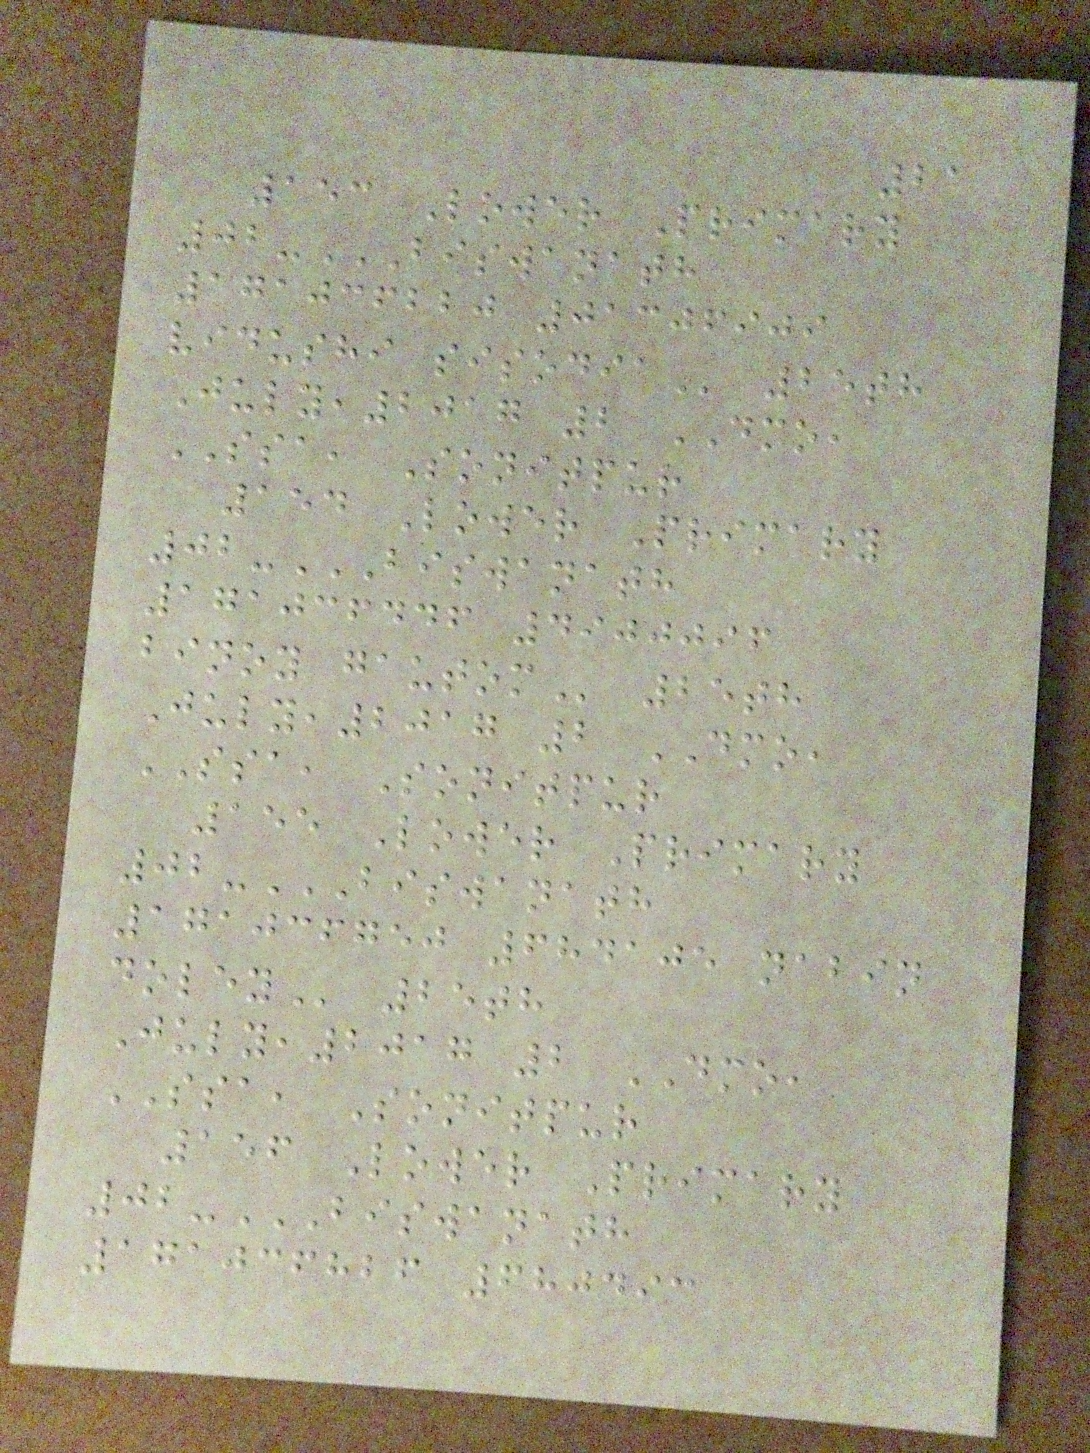21
153 Lower Primary
02-BISWANATH
171036220 01306909
VIDUSHI SISODIA 25th
July,2017 2 DMO,
SSA, Sonitpur
154 Lower Primary
02-BISWANATH
171036446 4900096
BINOY GAUTOM 25th
July,2017 2 DMO,
SSA, Sonitpur
155 Lower Primary
02-BISWANATH
171036750 684105 NABIN
DOLEY 25th
July,2017 2 DMO,
SSA, Sonitpur
156 Lower Primary
02-BISWANATH
171036826 680493
